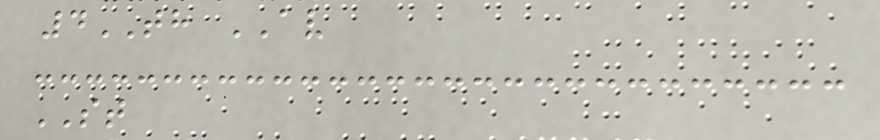4TH AV
ST
